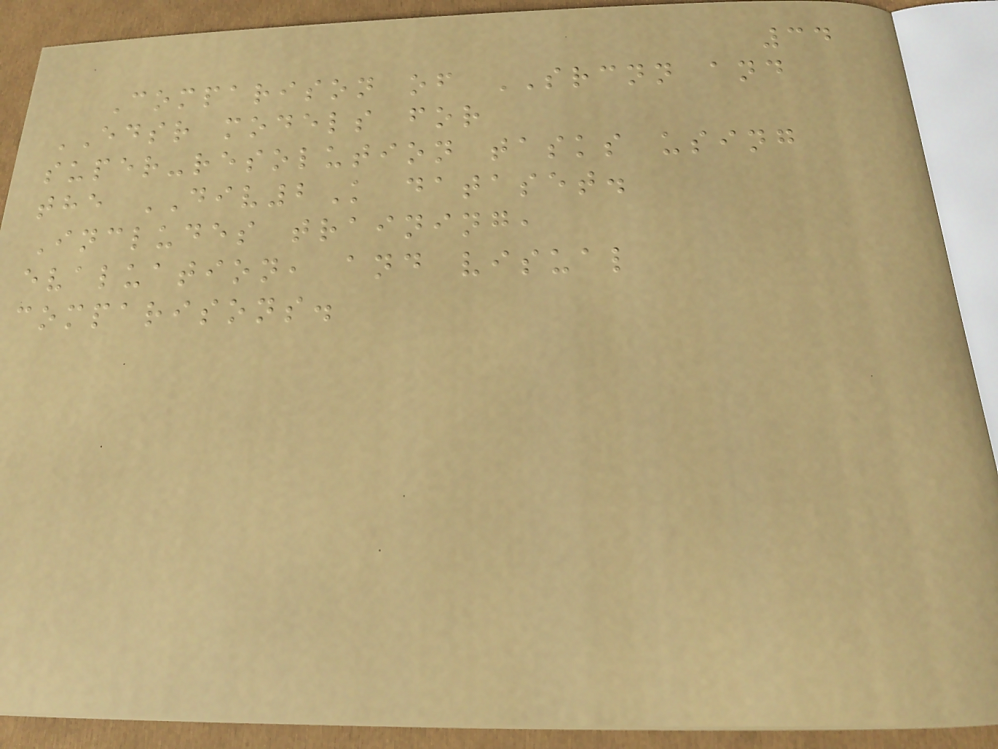34
Comparison of SRCNN and
EDSR models for
super-resolution tasks using
the DIV2K dataset.
Includes training,
evaluation, and visual
comparisons.
